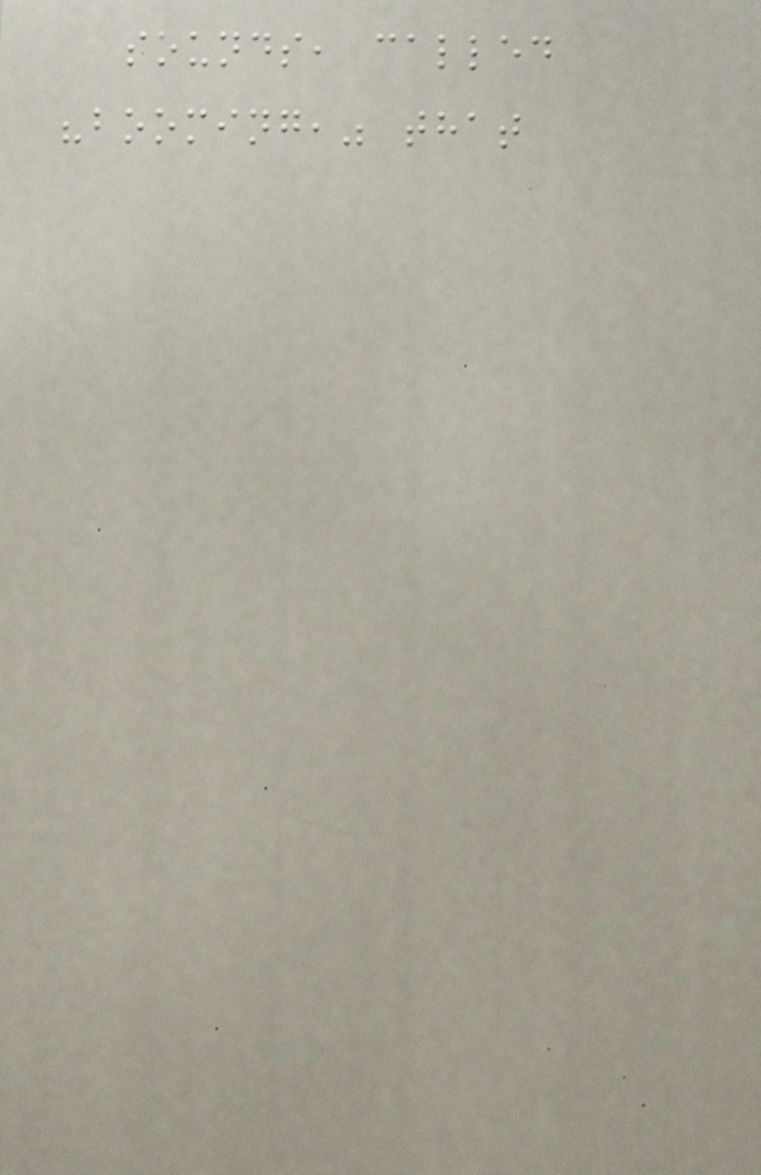sounds, called
"booming," that
